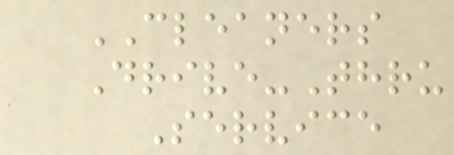CLEANERS
Drive-Thru
Service
